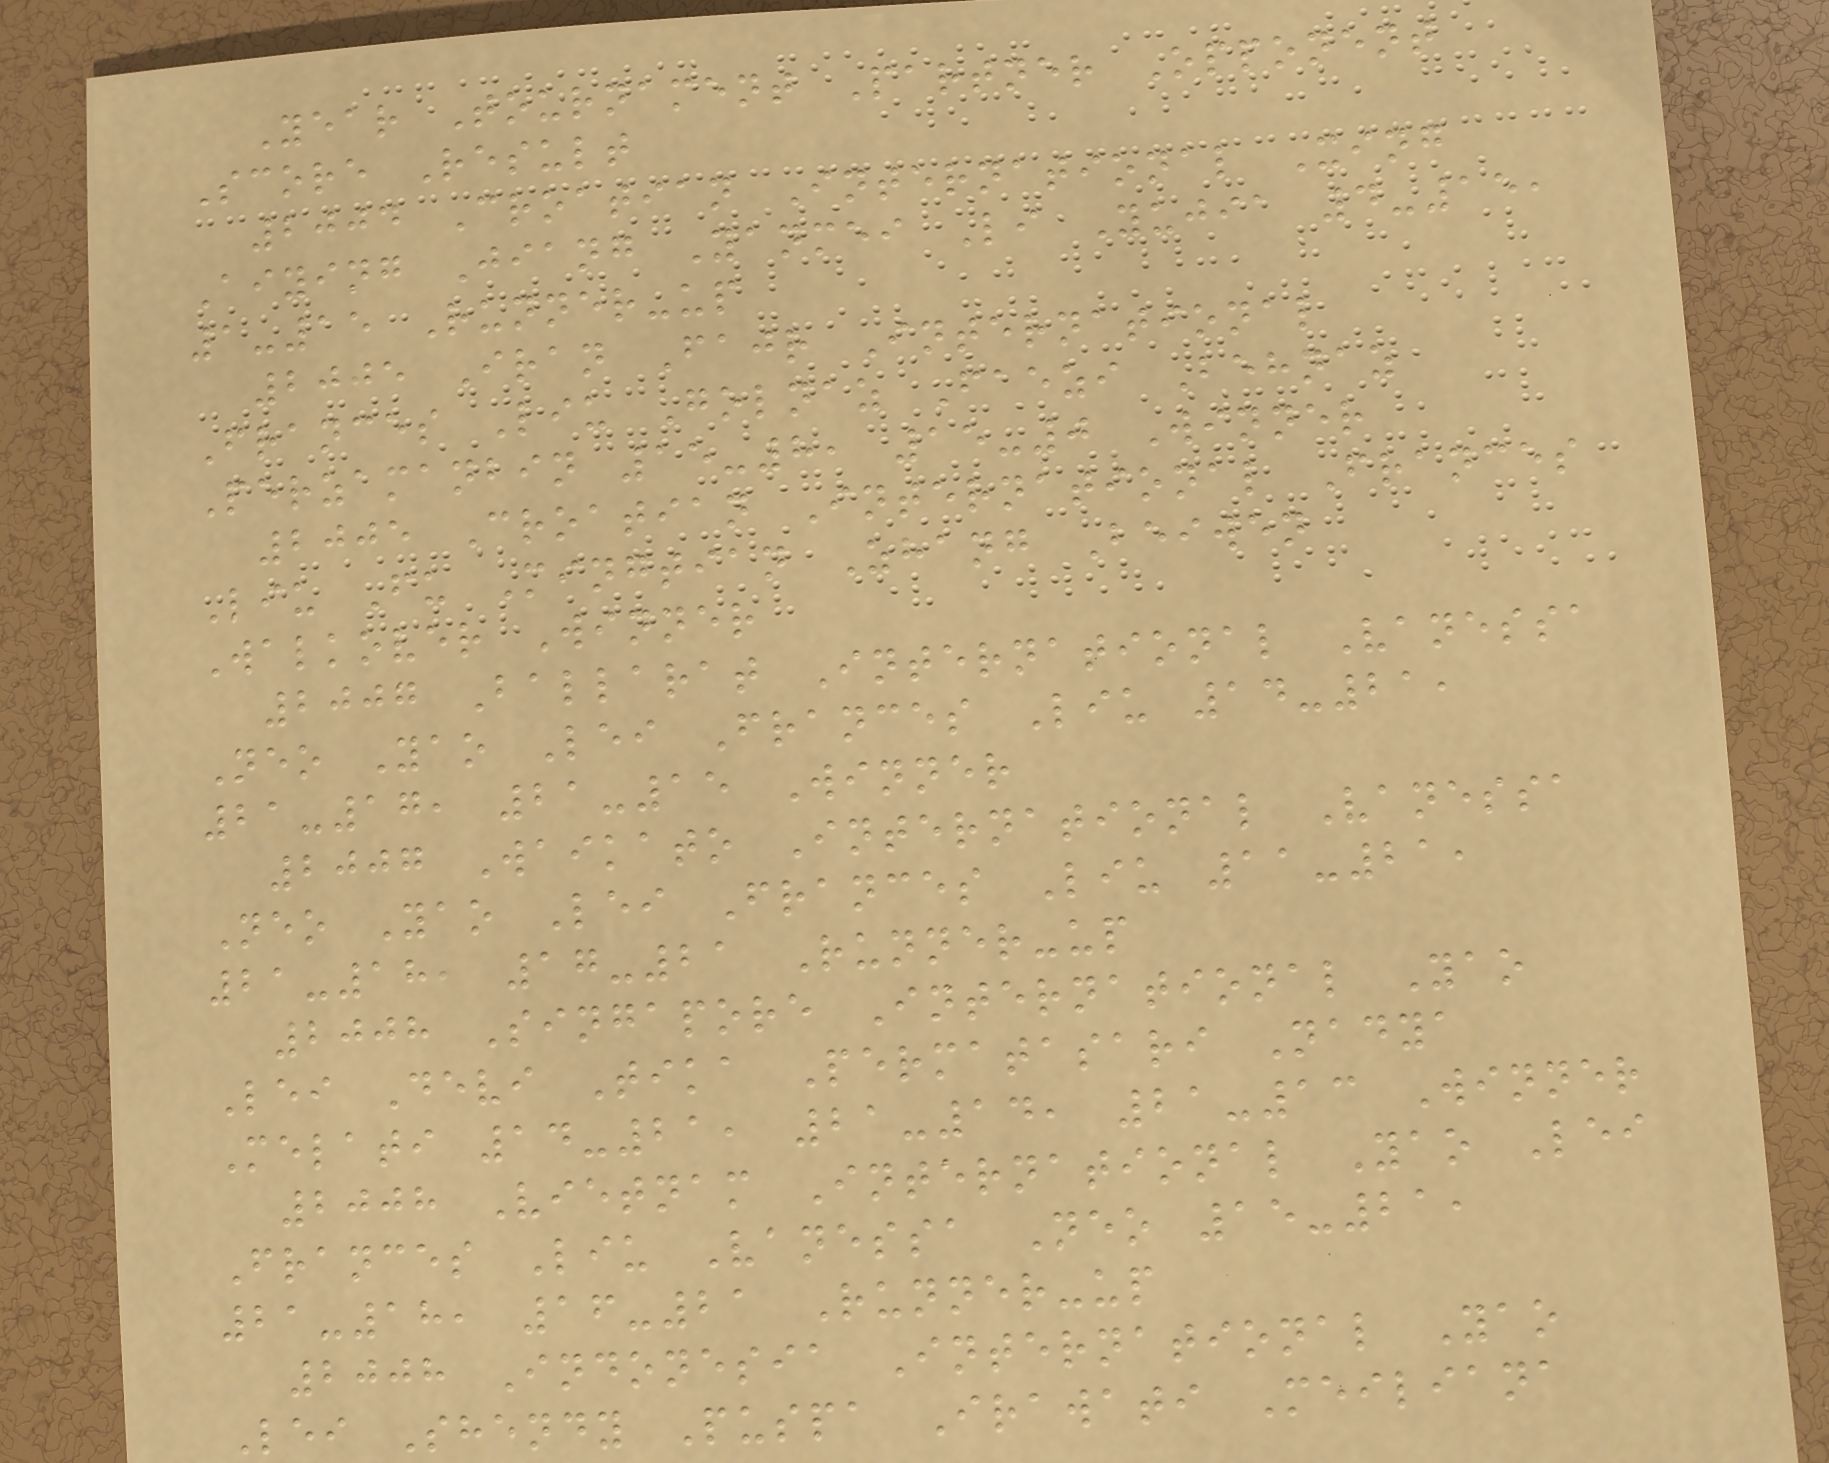Year Tournament Partner Opponent
Score Result
2004 Croatian International Xing
Aiying Jiang Yanmei Li Yujia 4-15,
1-15 Runner-up
2005 Iran Fajr International
Frances Liu Golnaz Faezi Behnaz
Perzamanbin 15-8, 15-0 Winner
2005 Croatian International Frances
Liu Fu Mingtian Zhang Beiwen
Walkover Winner
2007 Ballarat International Vanessa
Neo Yao Lei Frances Liu 14-21,
21-17, 21-15 Winner
2007 Waikato International Vanessa
Neo Yao Lei Frances Liu 11-21,
21-18, 17-21 Runner-up
2008 Singapore International Yao
Lei Devi Tika Permatasari Nadya
Melati 14-21, 21-14, 21-13 Winner
2008 Vietnam International Yao Lei
Frances Liu Vanessa Neo 15-21,
21-18, 16-21 Runner-up
2008 Indonesia International Yao
Lei Shendy Puspa Irawati Meiliana
